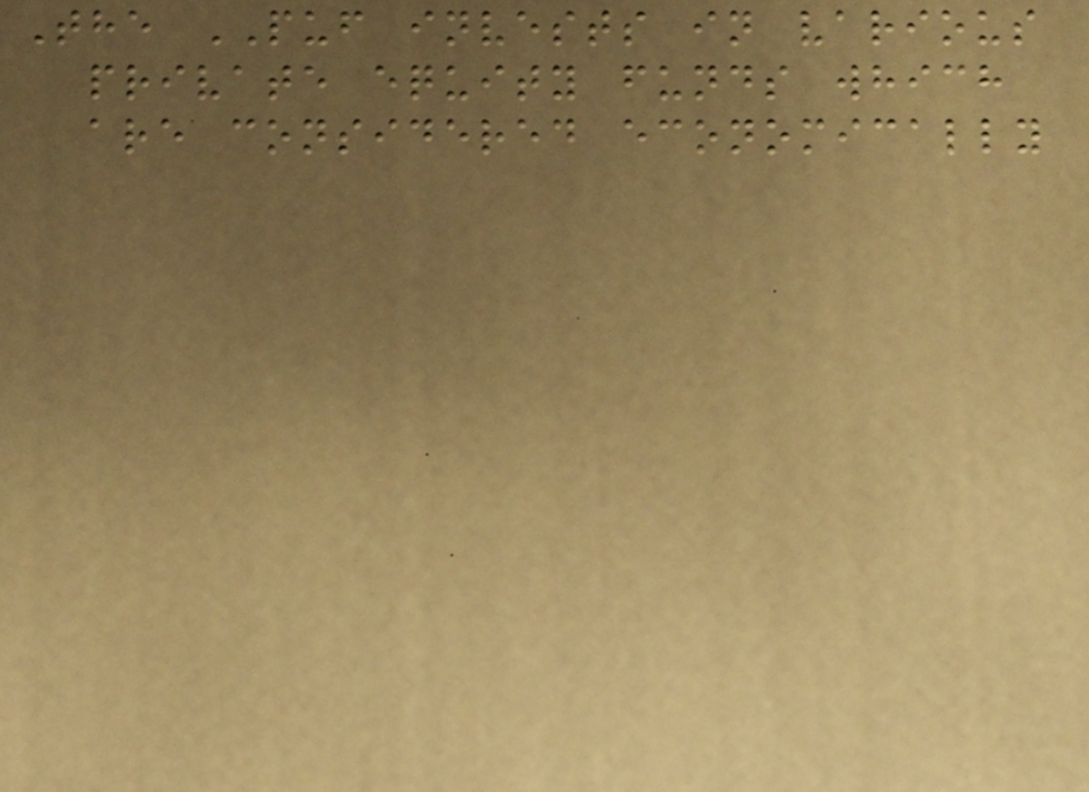The PUF invests in various
private equity funds which
are considered economically
